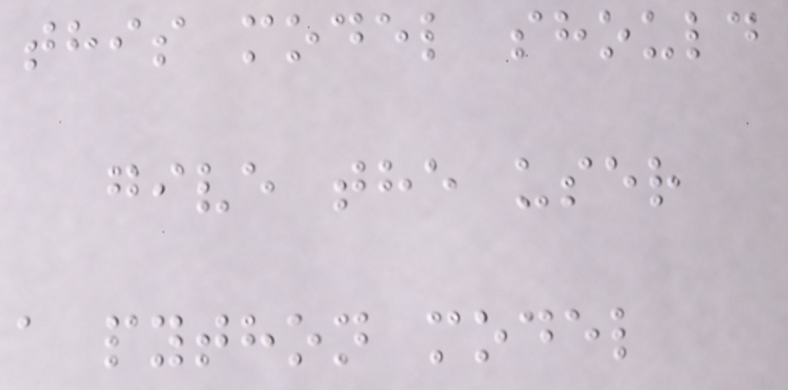this model should
give the user
a python model
